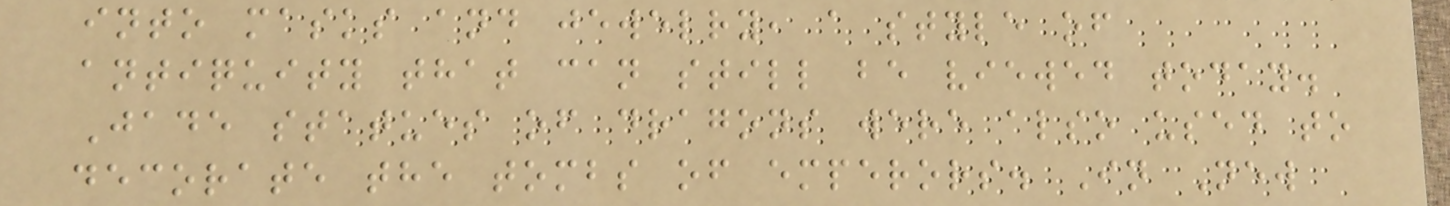into masks and jewelry, a style of
antiquity that can still be viewed today.
Jade statues of dragons were also used to
decorate the tombs of emperors. In New
